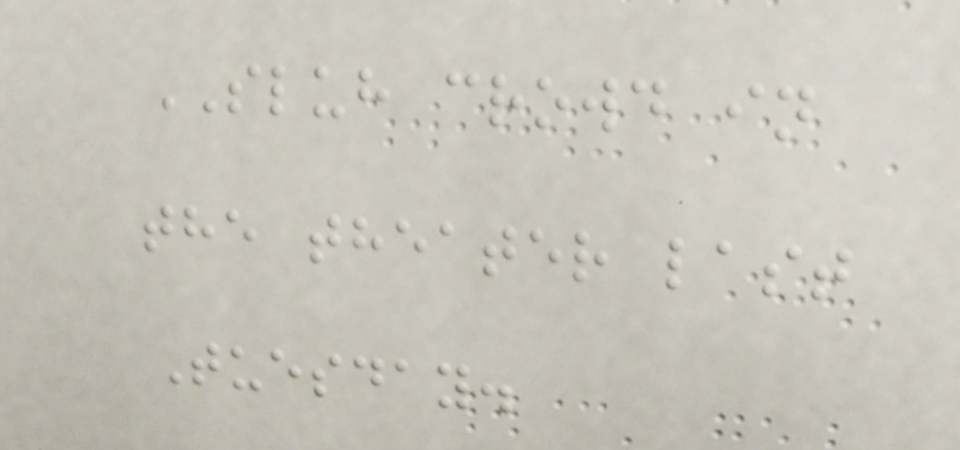SLUH crowd in
the theater last
Tuesday.
